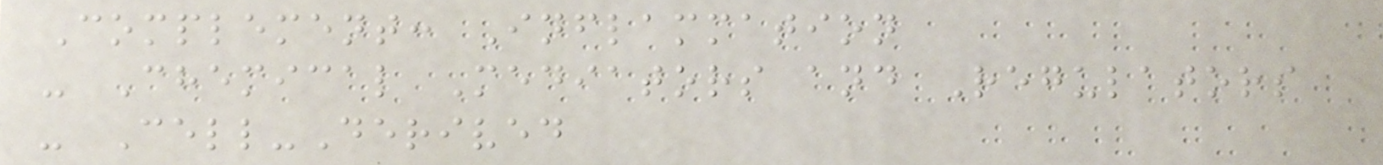Complement: Inflammation
- Chemical Mediators and Regulators
- Cell-Derived
